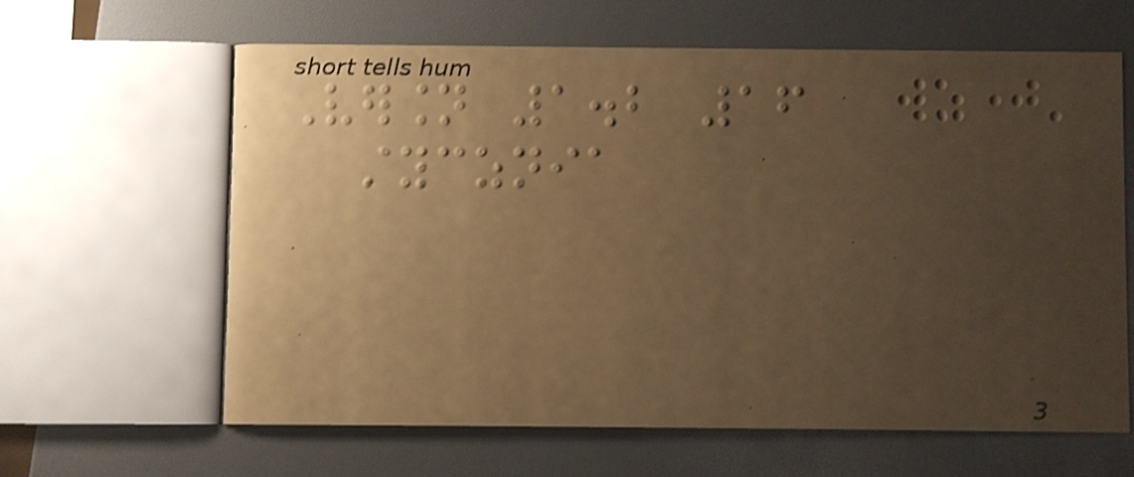Version 1.2 16
stycznia
